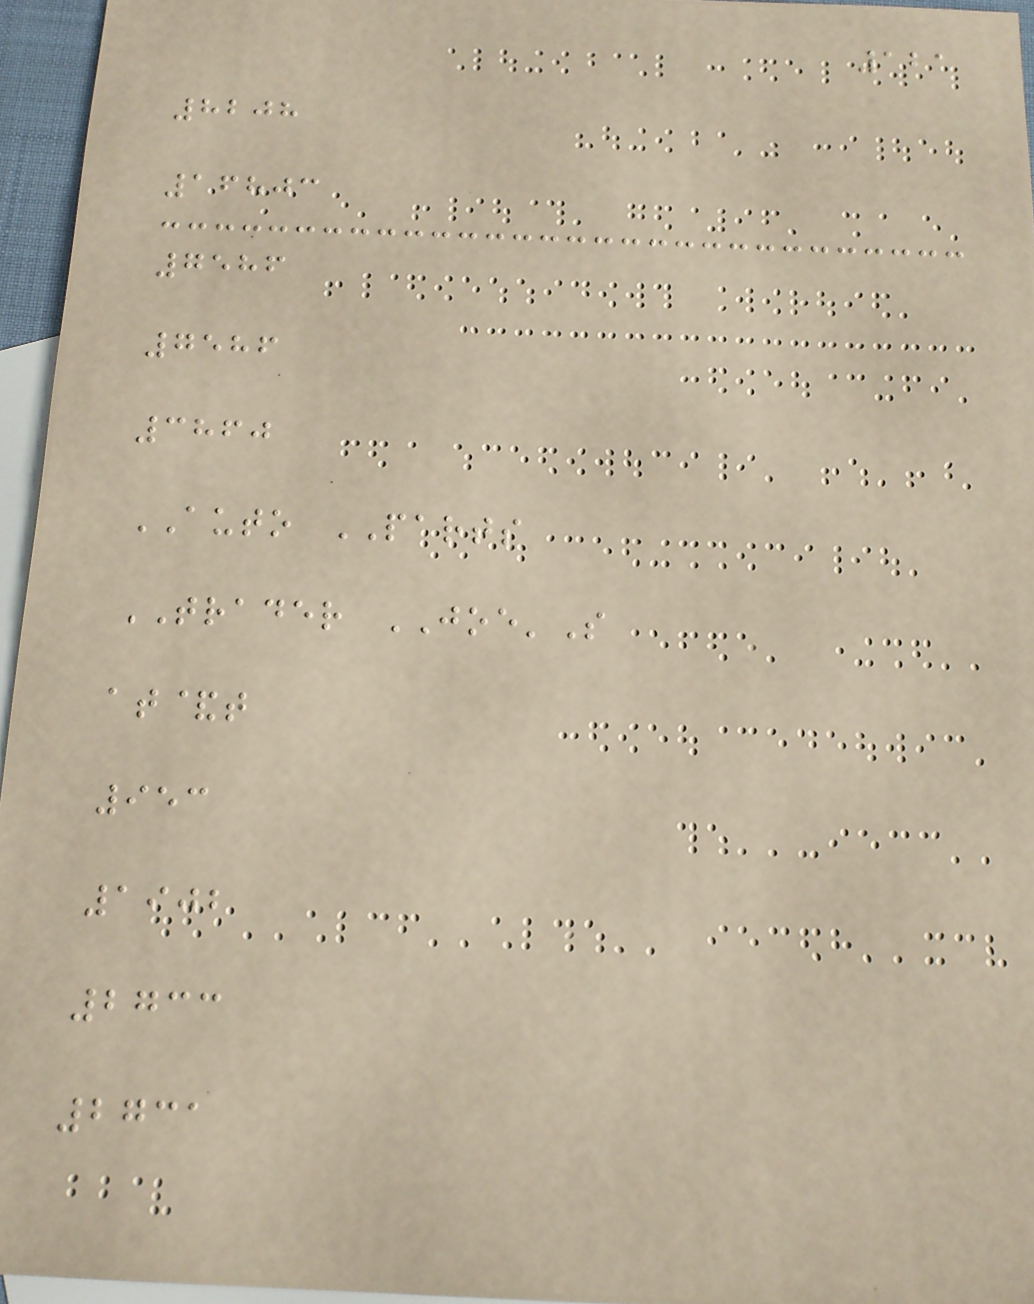121
8208
16803
7586
7586
3860
AUTO PARTS
TRADER JOE'S
at&t
953
1902
2733
2731
